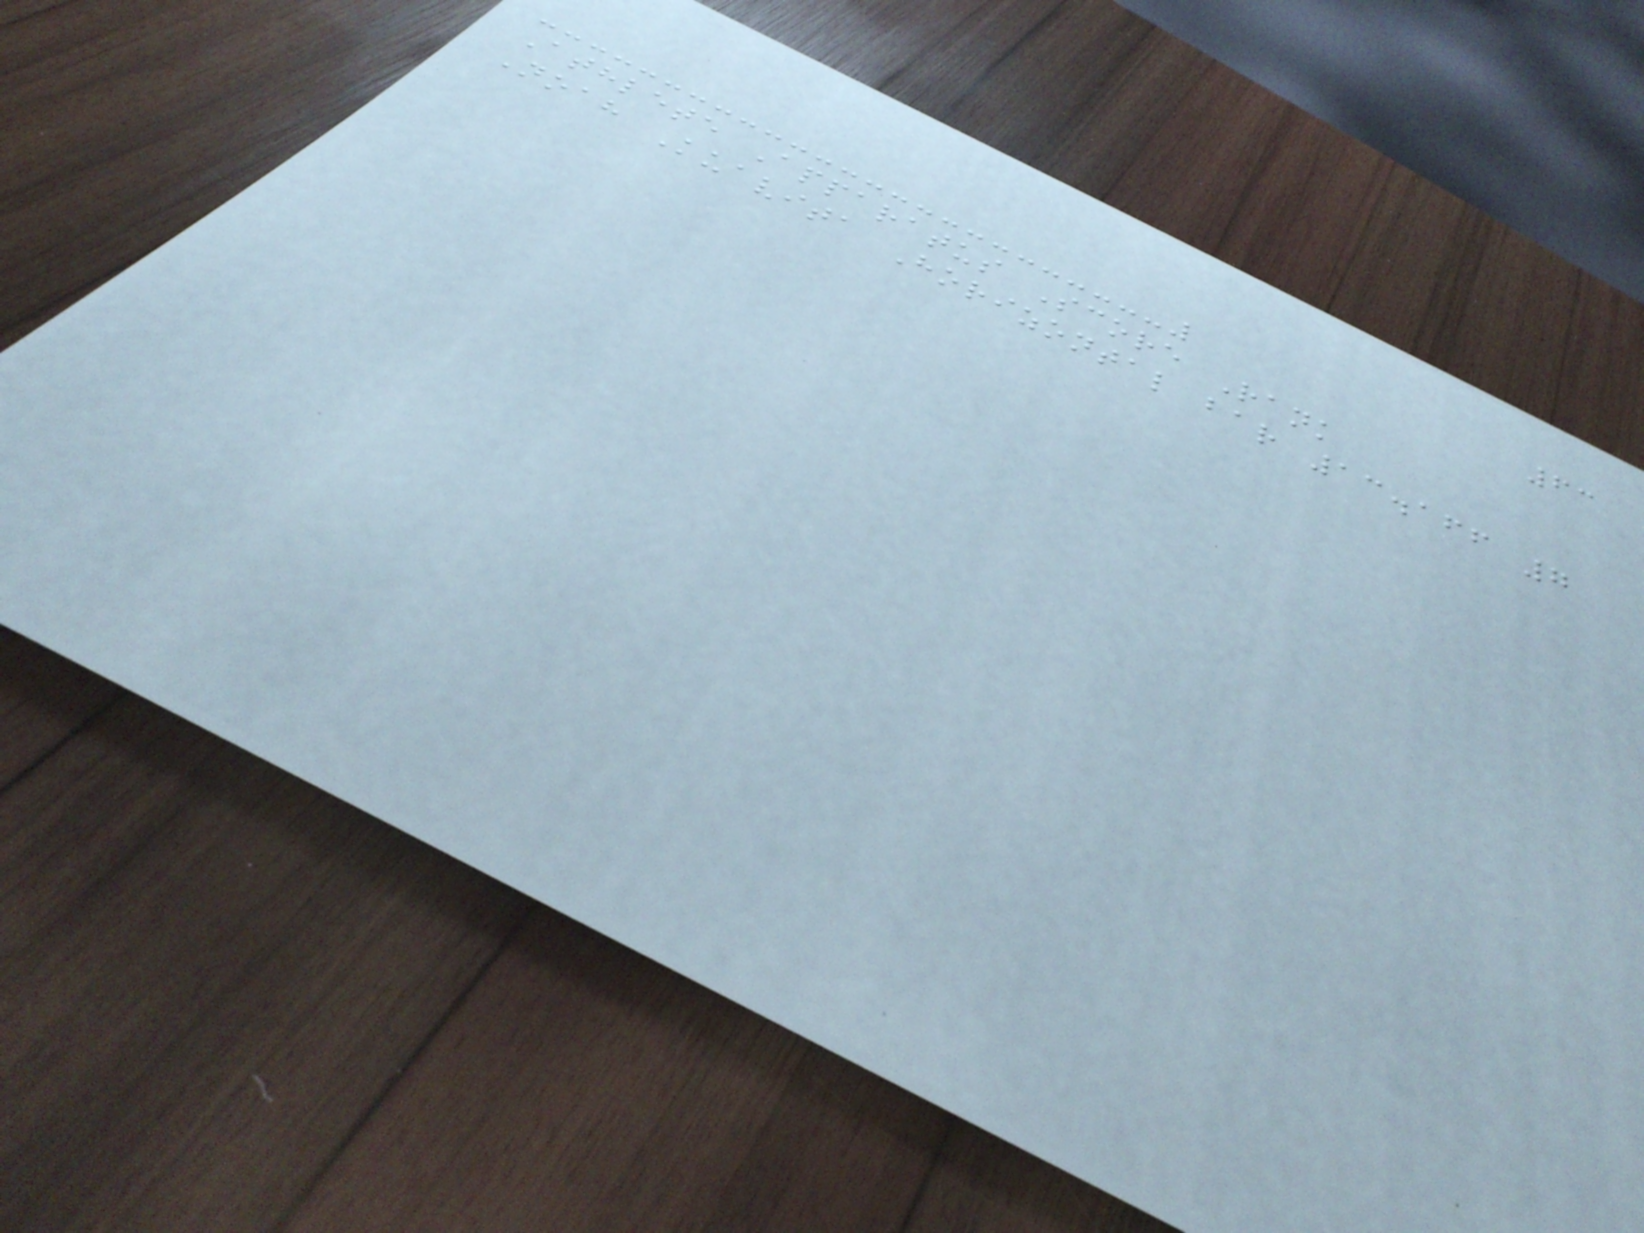63
Athlete Apparatus Score Rank
Noah Kuavita Horizontal bar 13.166 7
